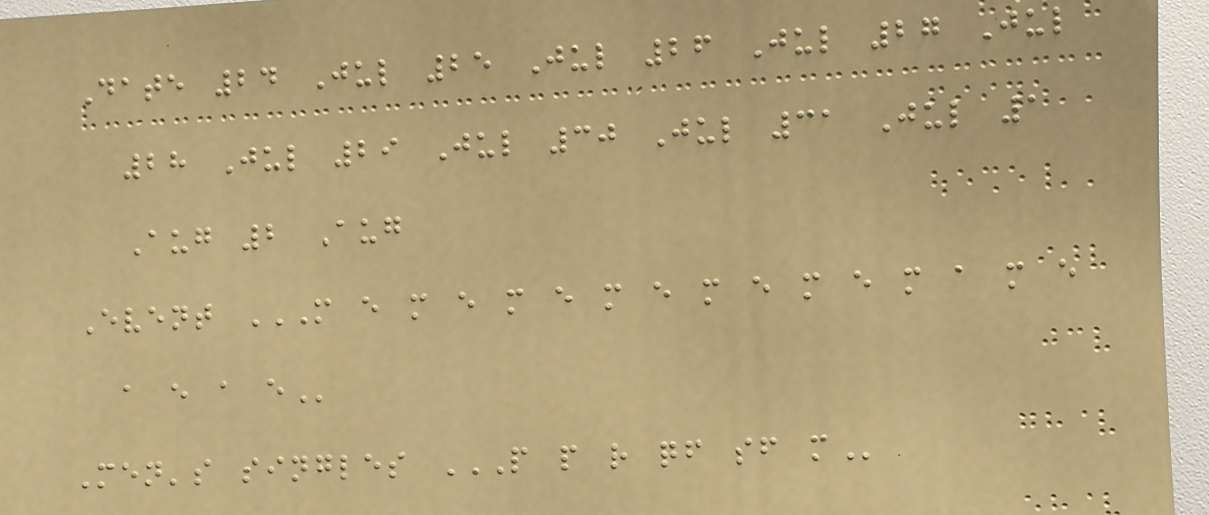Date 24 Jul 25 Jul 26 Jul 27 Jul
28 Jul 29 Jul 30 Jul 31 Jul 1
Aug 2 Aug
Event M E M E M E M E M E M E M A M E
A E A E
Men's singles P P R QF SF M
